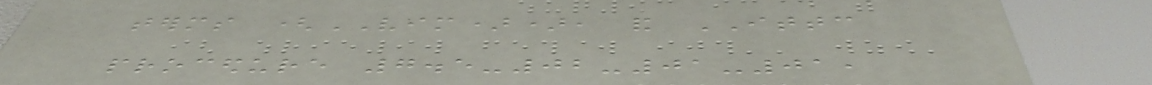terms (VIM)), and ITTC
procedure 7.5-02-01-01,
